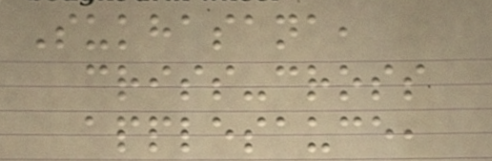Sukhasana,
criss-cross
applesauce,
